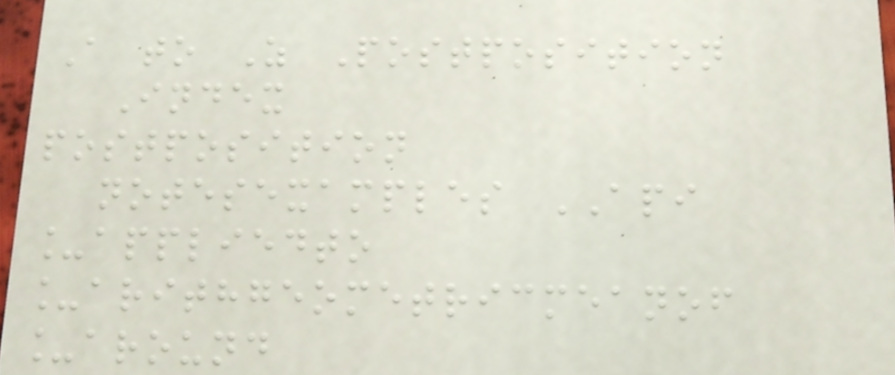A to Z Postposition
Index
postposition
notesexamples API
_appliedto
_arithgeometricmeanof
_around
